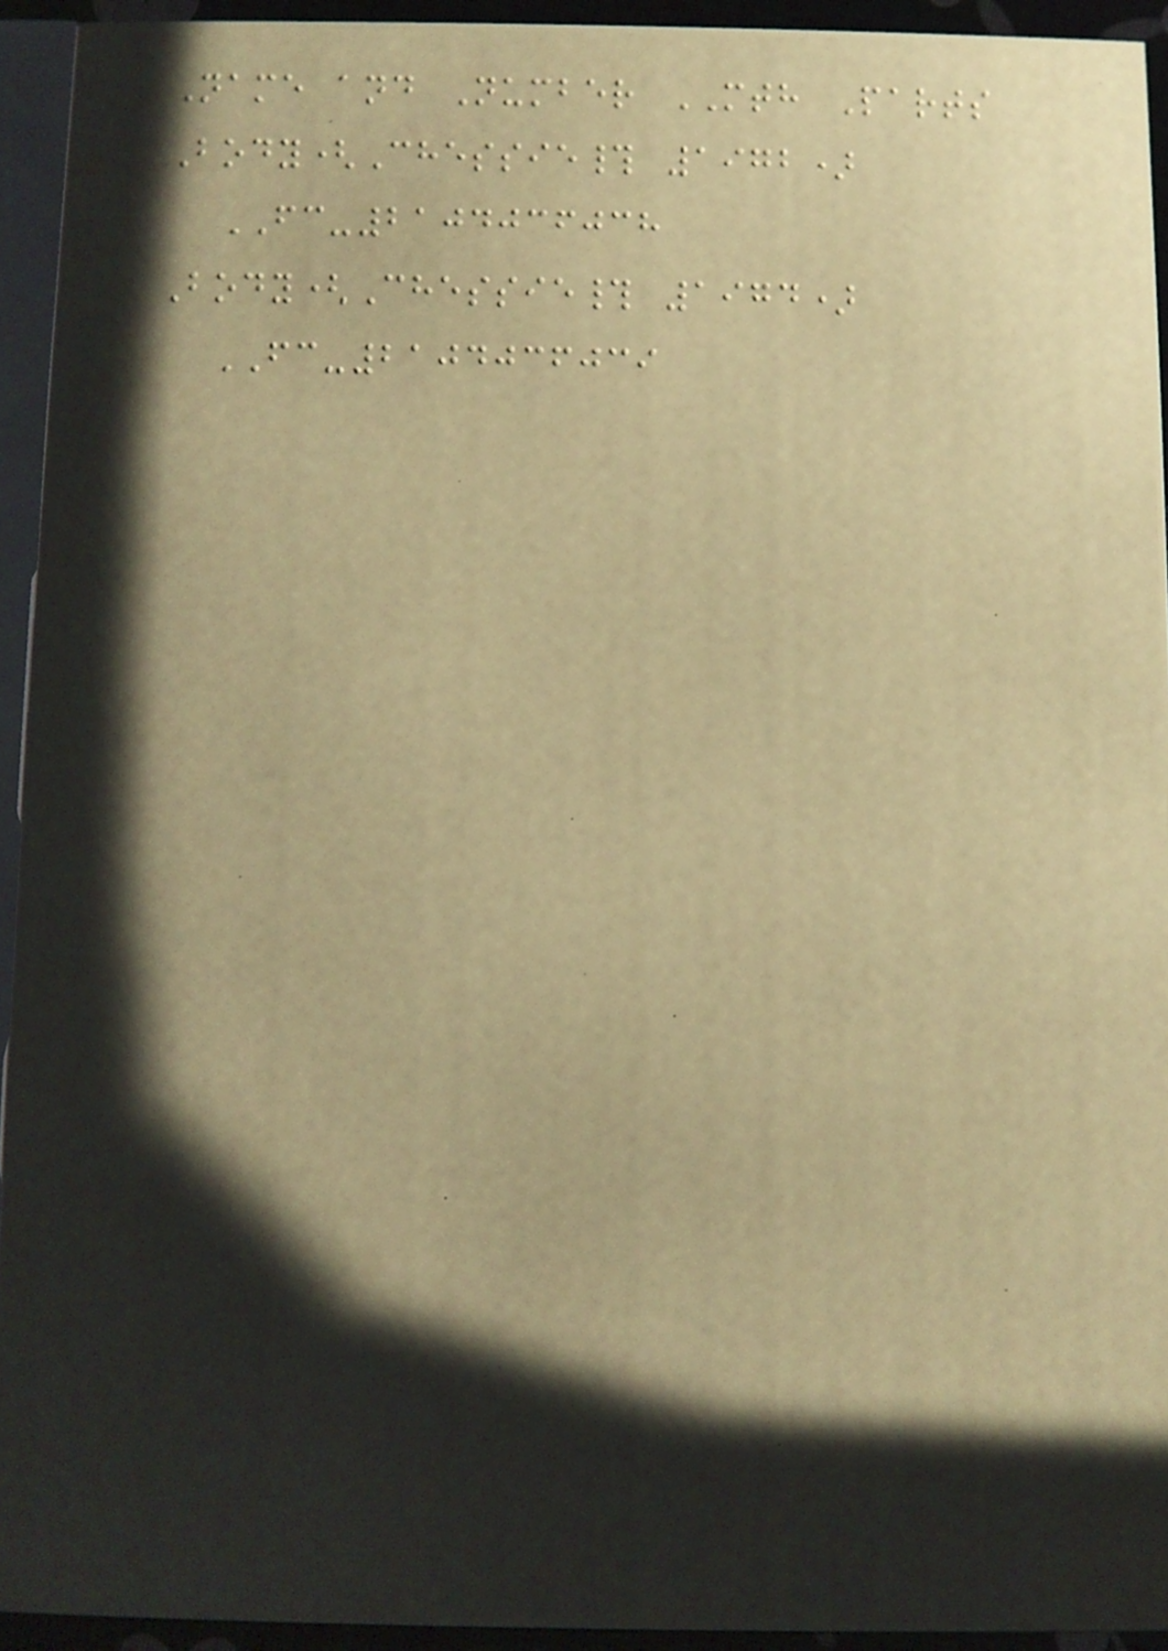Name and Number MTH Parts
Body(Chessie# 1972)
FC-2104036038
Body(Chessie# 1974)
FC-2104036039
